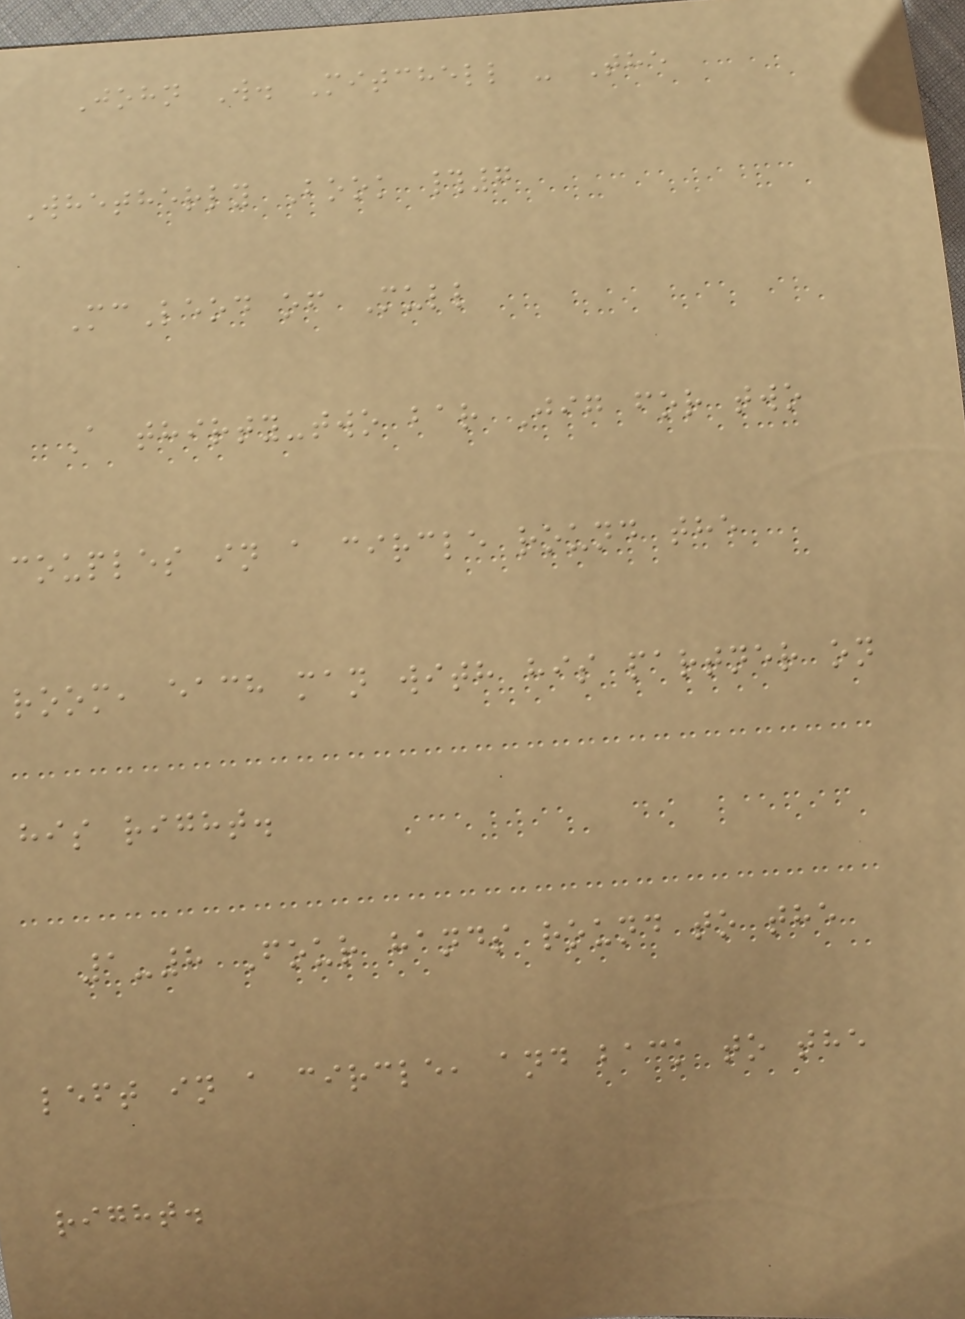John W. Mitchell - The
Whetherly Book #7
McLeod of Mull
A thirty-two bar Jig for two
couples in a circle round the
room, each man with his partner on
his right.
1-8 Four hands round to the
left in a circle, and back to the
right.
